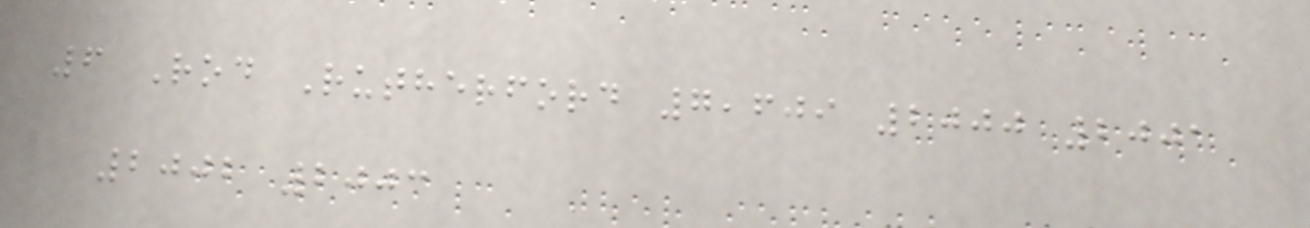6 Rod Rutherford 7,609 2000 2001
2002 2003
